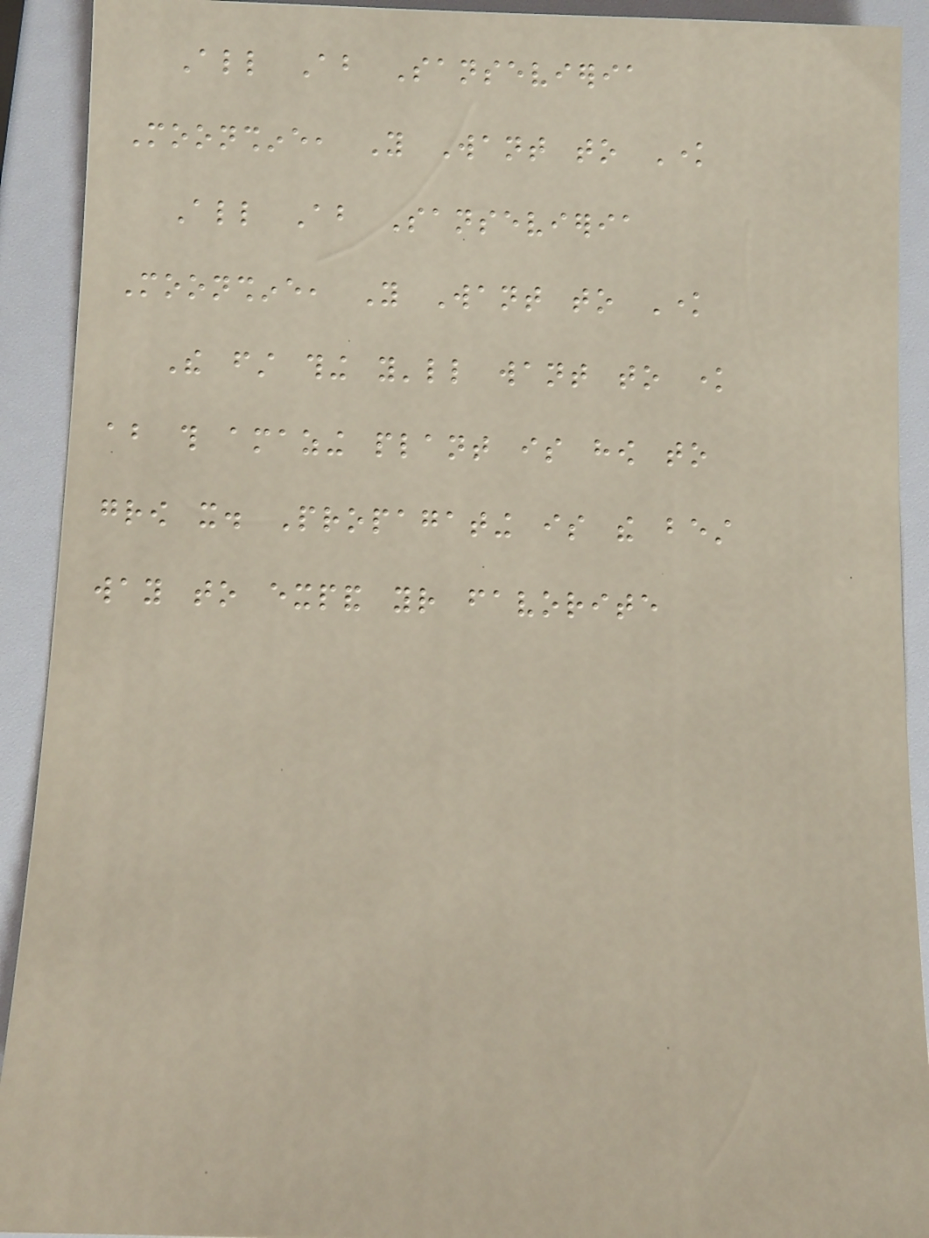All About Sansevieria
Moonshine, You Want to Know
All About Sansevieria
Moonshine, You Want to Know
The first thing you'll want to know
about this amazing plant is how to
grow it. Propagating is the best
way to expand your favorite
